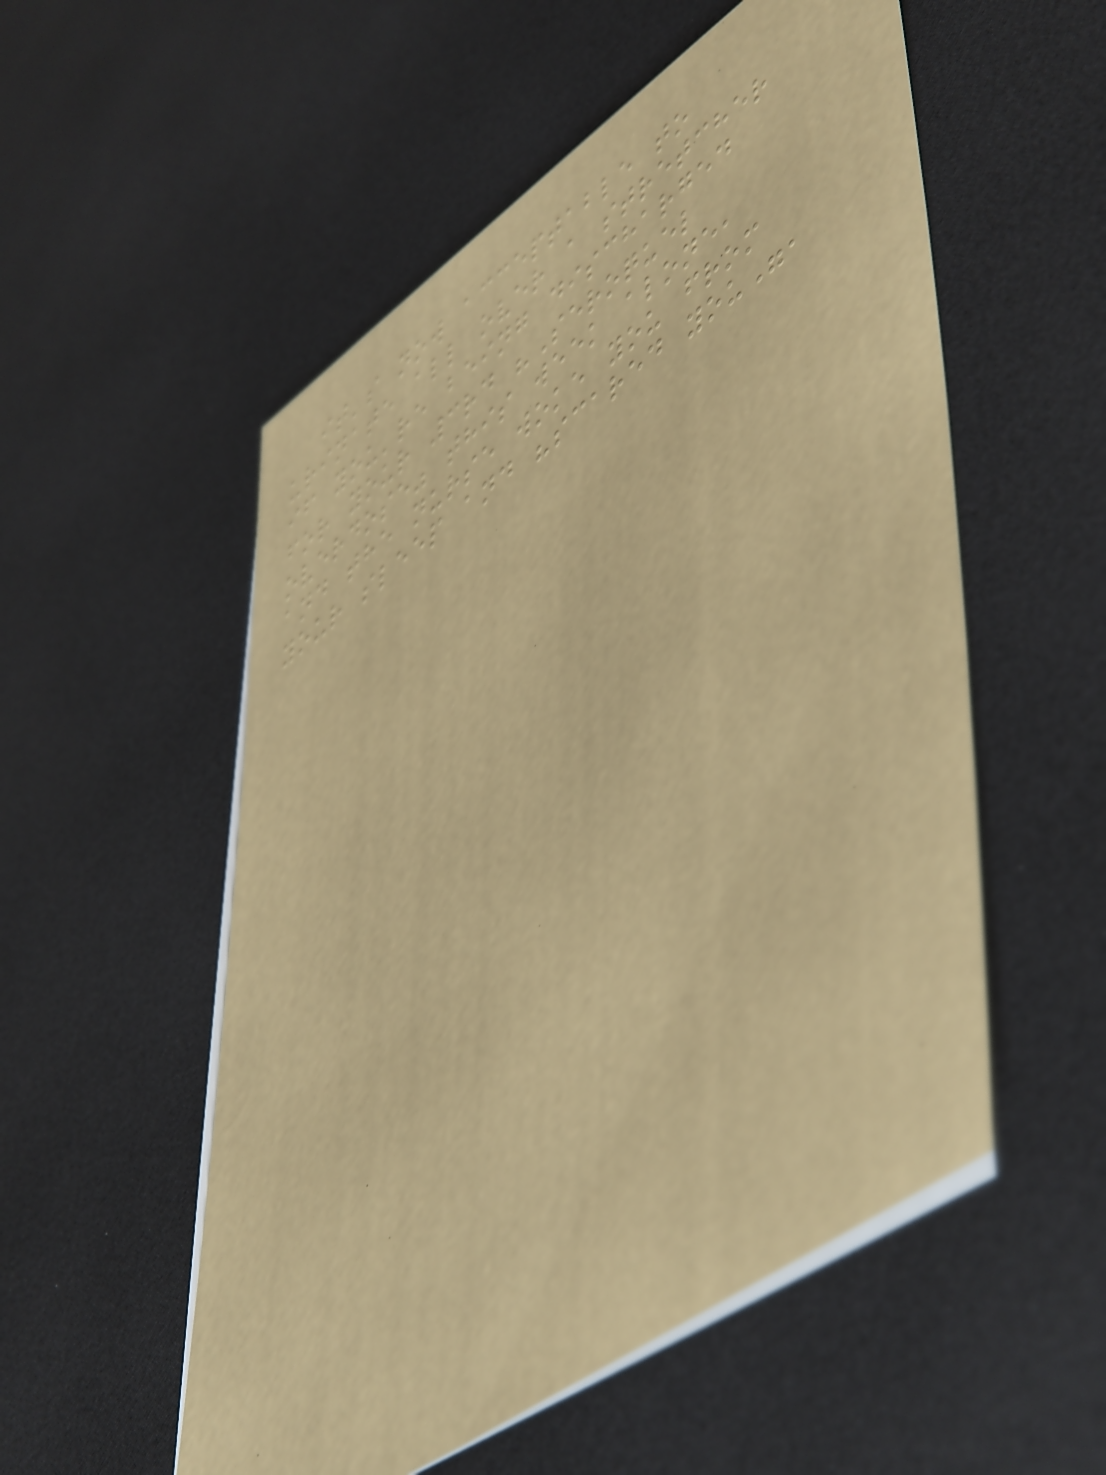it's now acceptable to
urinate all over a stretcher
if you're being discharged
for your 3rd "Seroquel
overdose" this week alone,
and the nurse woke you from
your sleep and "scared you",
